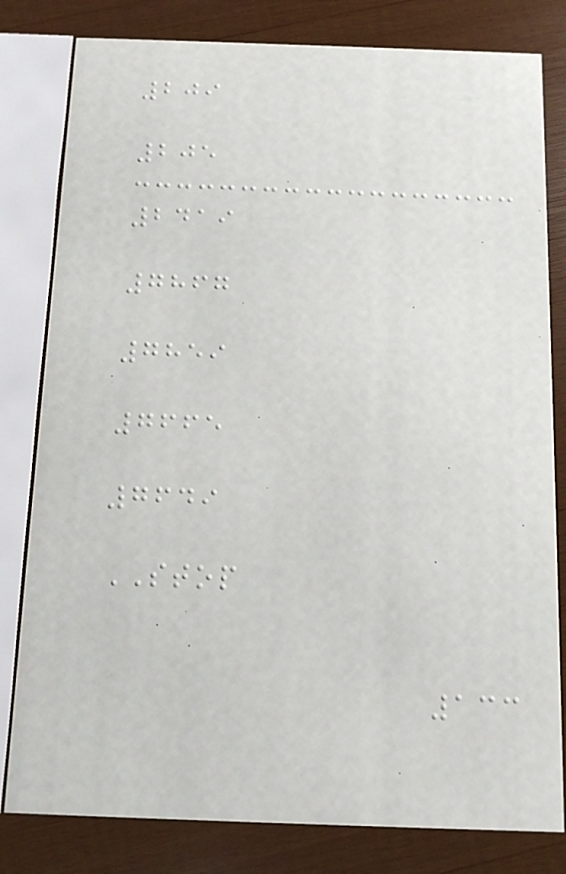209
205
2419
7867
7859
7665
7649
STOP
133
